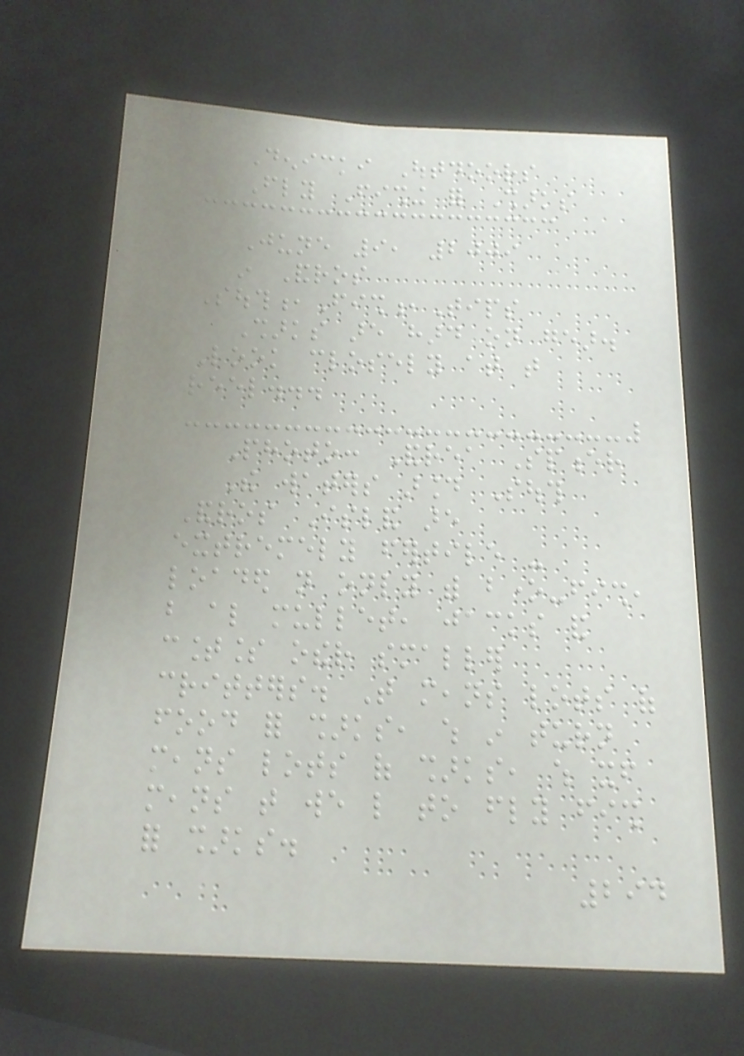Denicki Outdoors
Fly Fishing for Sharks
June 9, 2009
in Andros
South,Fish,Tips
Sharks are hard on gear.
Look closely at that
reel...
Photo: Andrea Spencer
The waters around South
Andros Island are
extremely fertile -
loaded not only with bone-fish,
but also mullet, jacks and
countless other smaller
critters. That means lots of
food for sharks, which in turn
means lots of sharks, which itself
means that we like to fly fish
for sharks.
294
